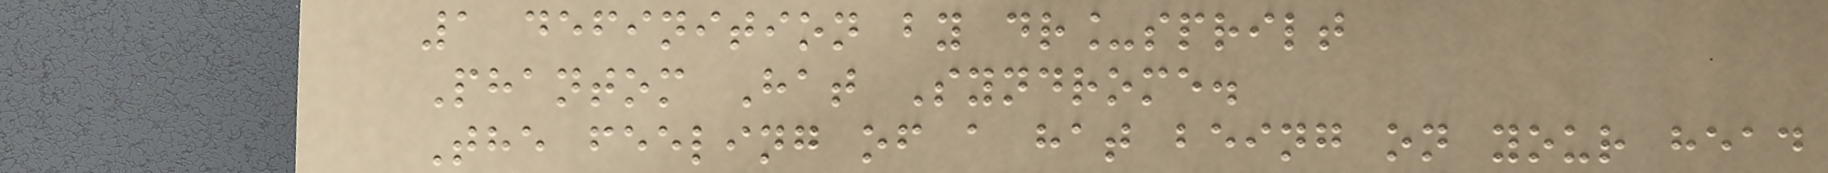1 definition by dr_sprilt
Phantom Hat Syndrome.
The feeling of a hat being on your head
